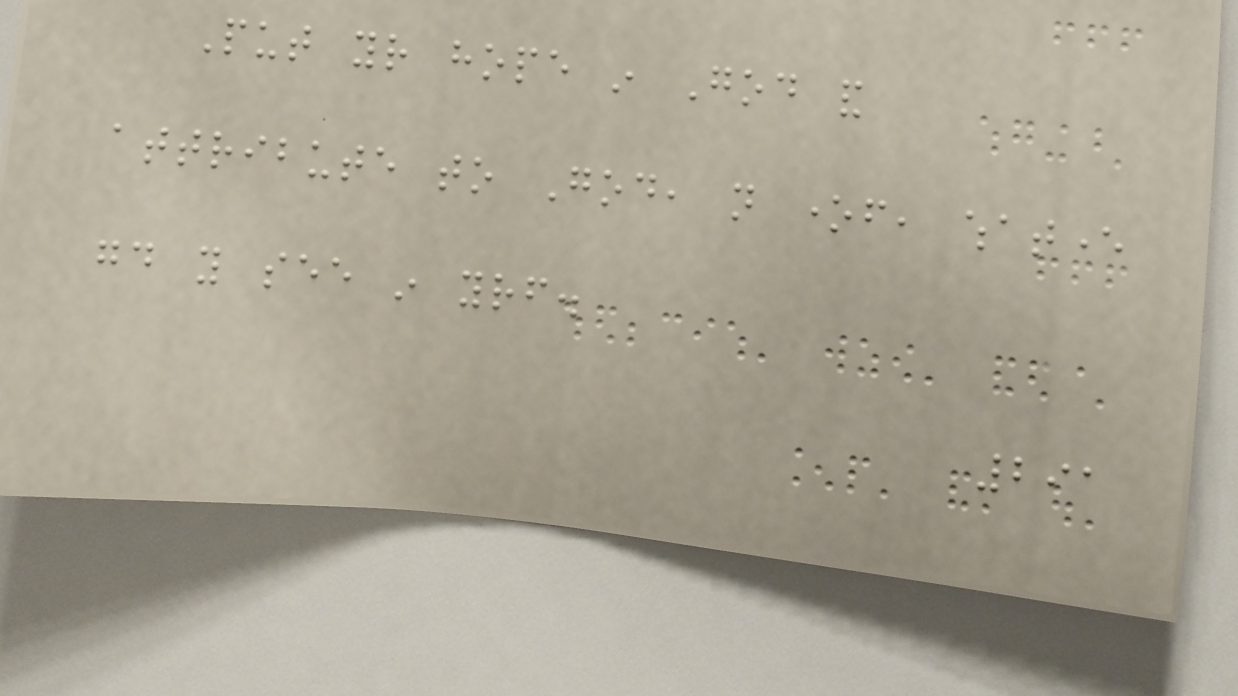Put your hope in God and
attribute to God, not oneself, whatever
good you see in yourself.
291
